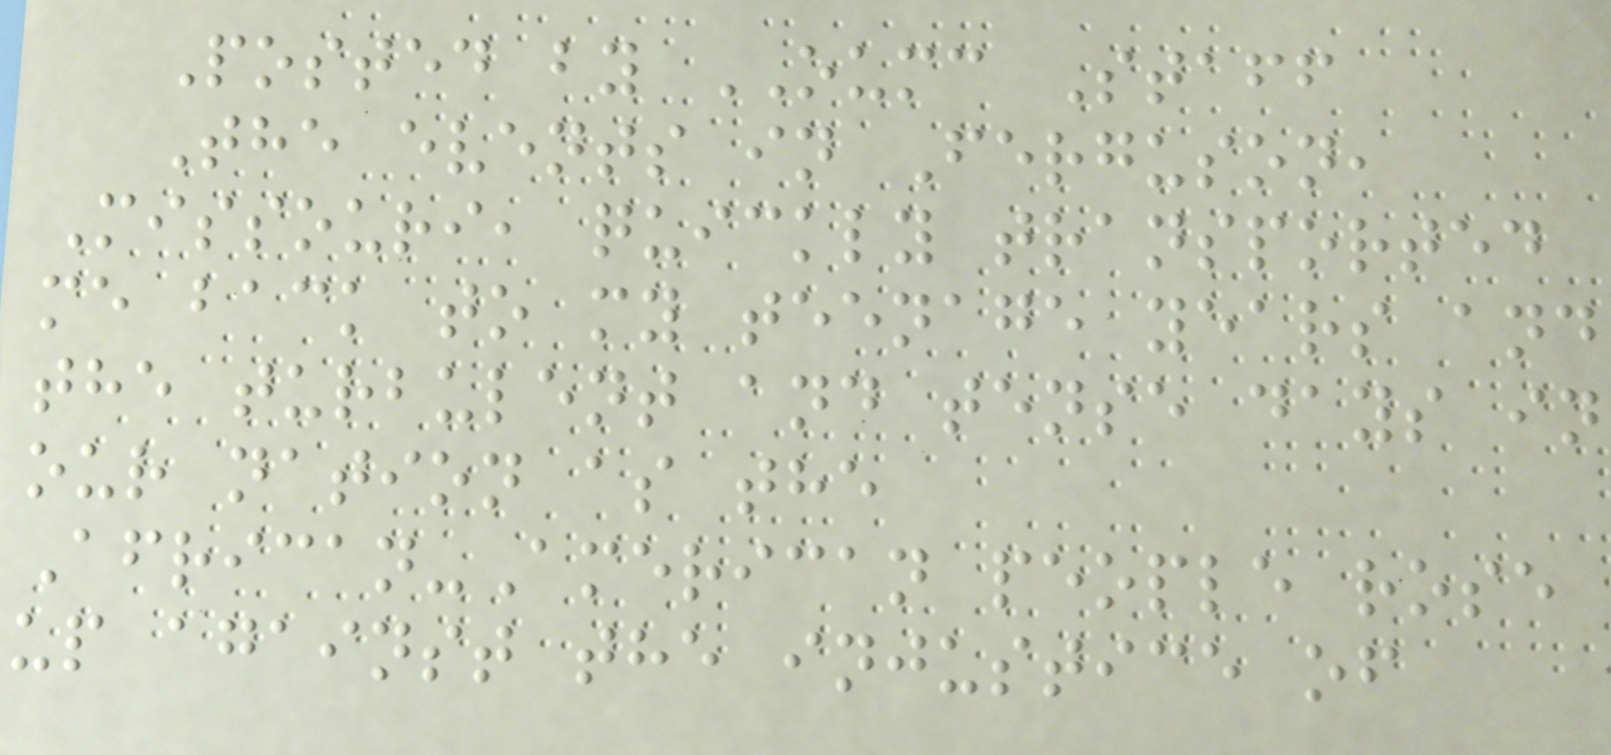Posted by OUMC Staff
The events in Ferguson,
Missouri, quickly transported
me back to my teenage years and
the turbulent and tense days in
our nation as the
African-American people rose
up against the injustice of
